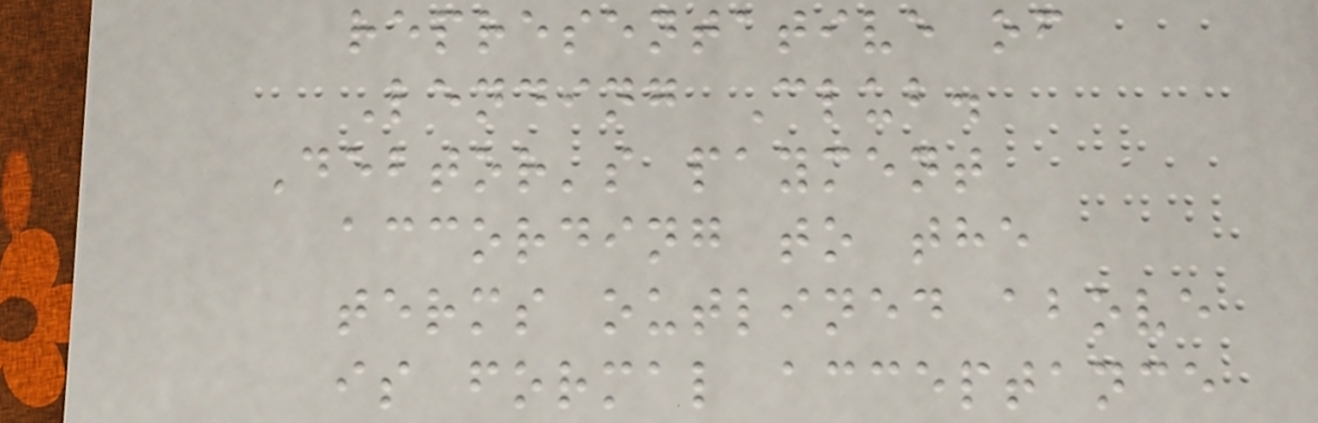representative of
Lending Club.
Debtor's payment
according to the
terms outlined above
is formal acceptance
